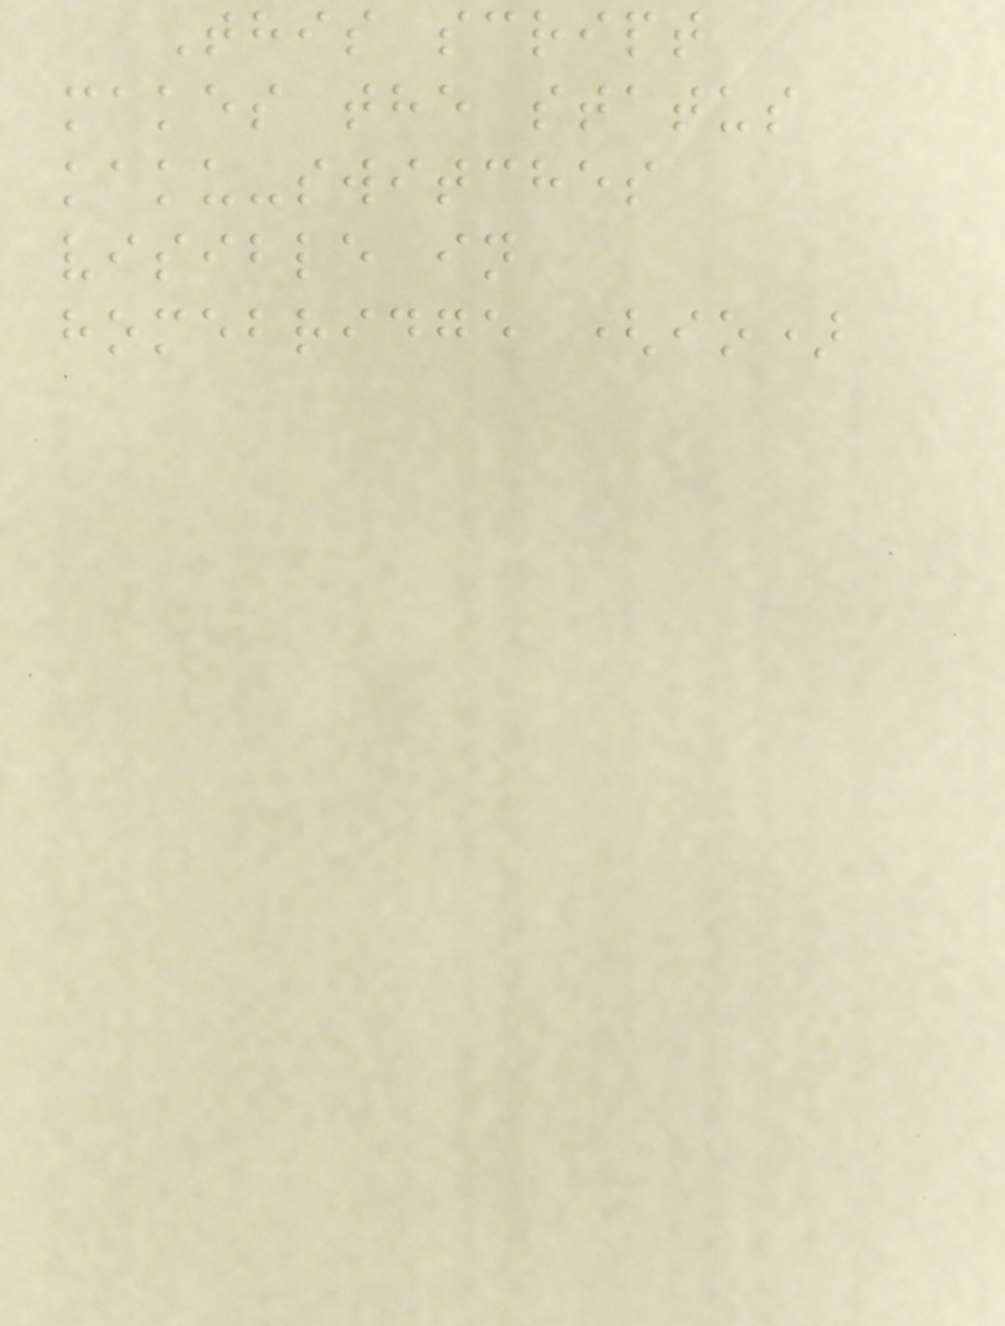This script
makes the status
kaku-switches
visible in
homebridge (io)
